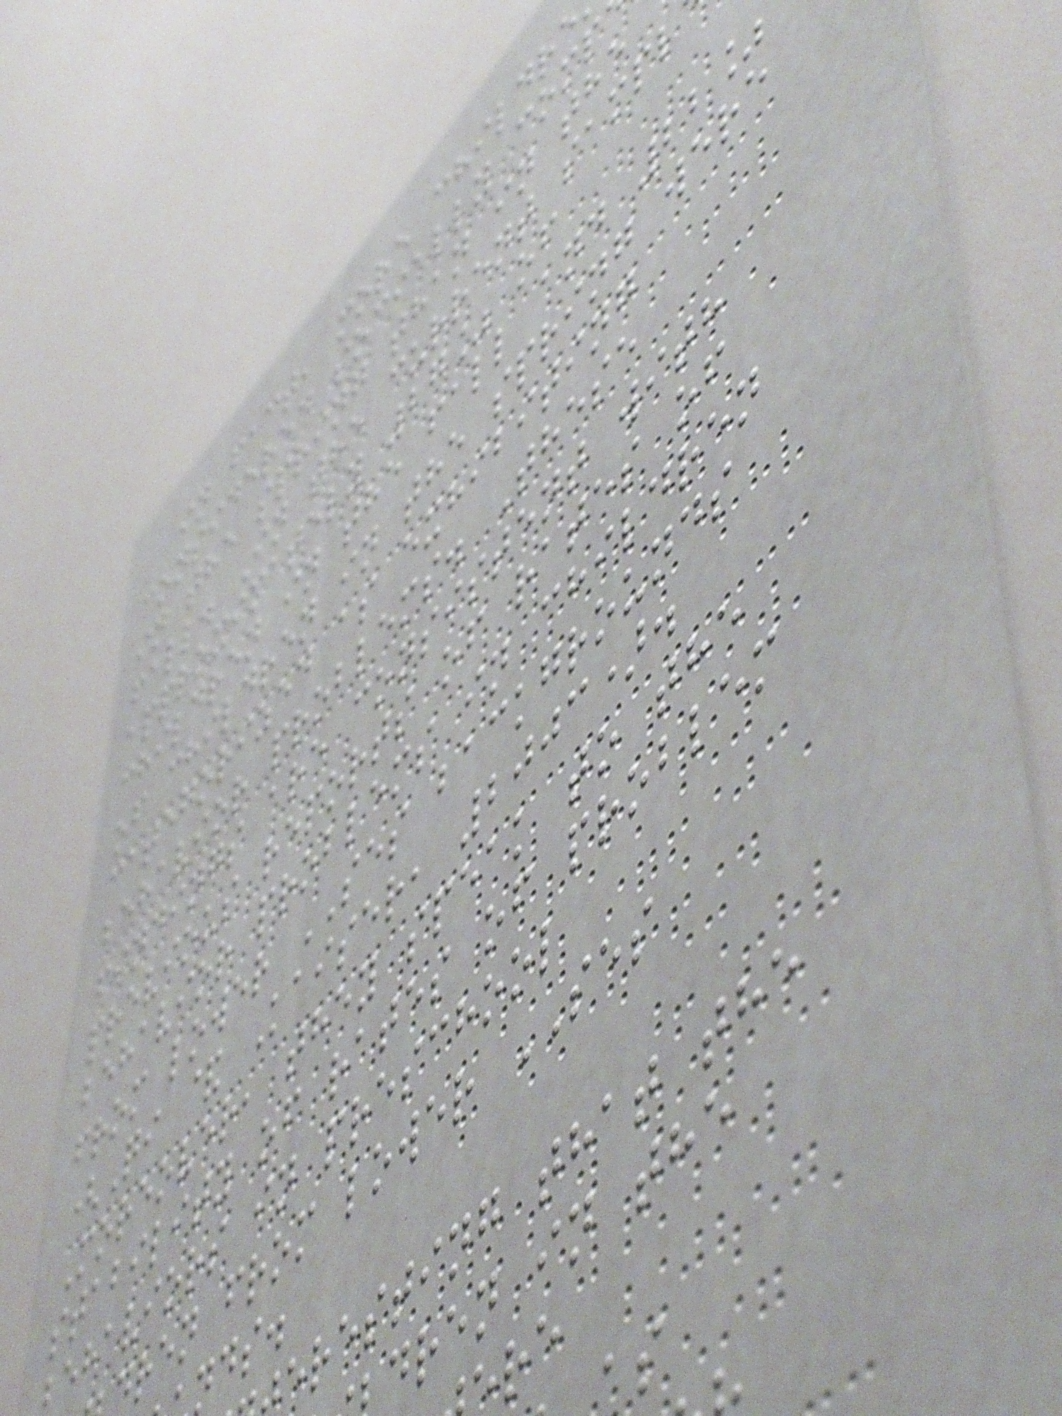in fact, more childre
considered socially comp
in the spring than in the
fall. In the current sampl
approximately 27% of
children in the fall and 22%
of children in the spring were
categorized as exhibiting
behavior problems. These
findings are consistent with
previous reports of rates of
behavior problems in children
from lower SES backgrounds
(Qi & Kaiser, 2003).
Moreover, they speak to the
stability of rates of problem
ehaviors in preschool
ren from lower SES
nds.
eresting that the
dren in the
